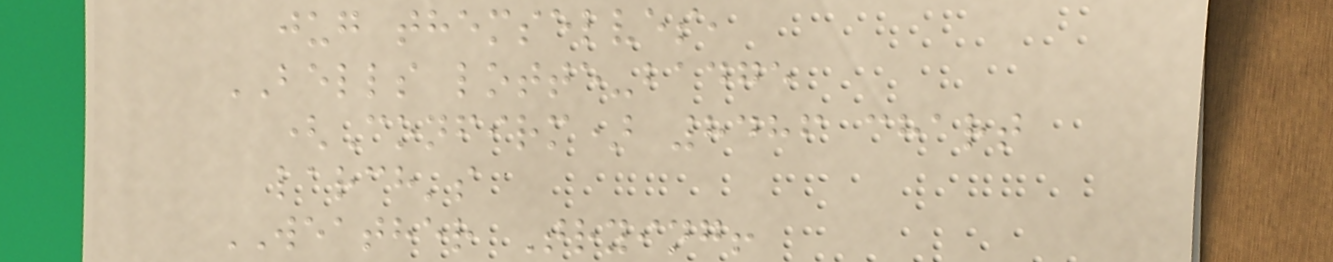jug themselves,
BELLS lotte-badge
(Confirm) 8486 chart
larch's
WEATHER Trying!
